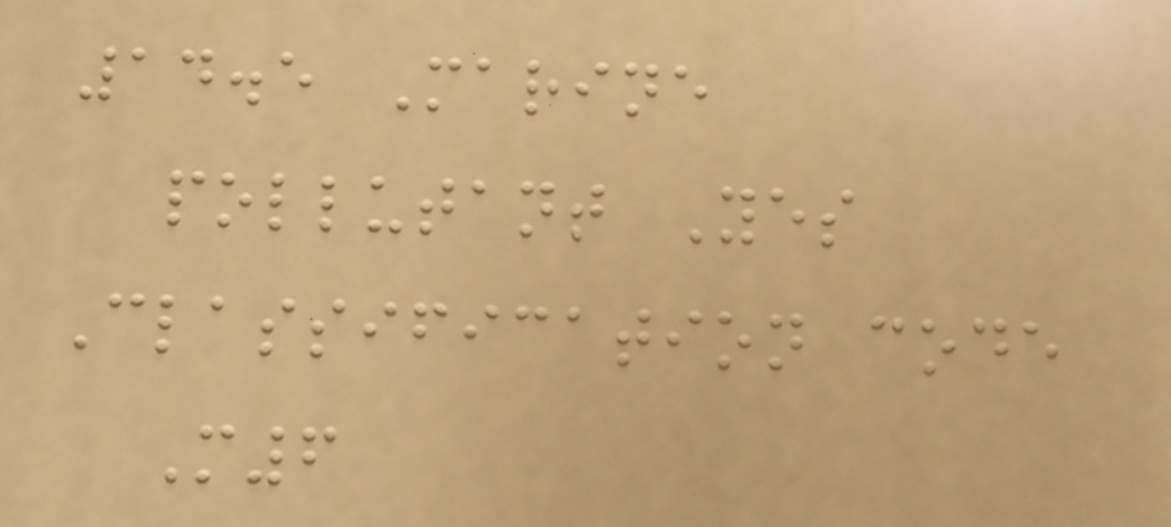14.5 Marine
pollutant Yes
Classification code
M6
